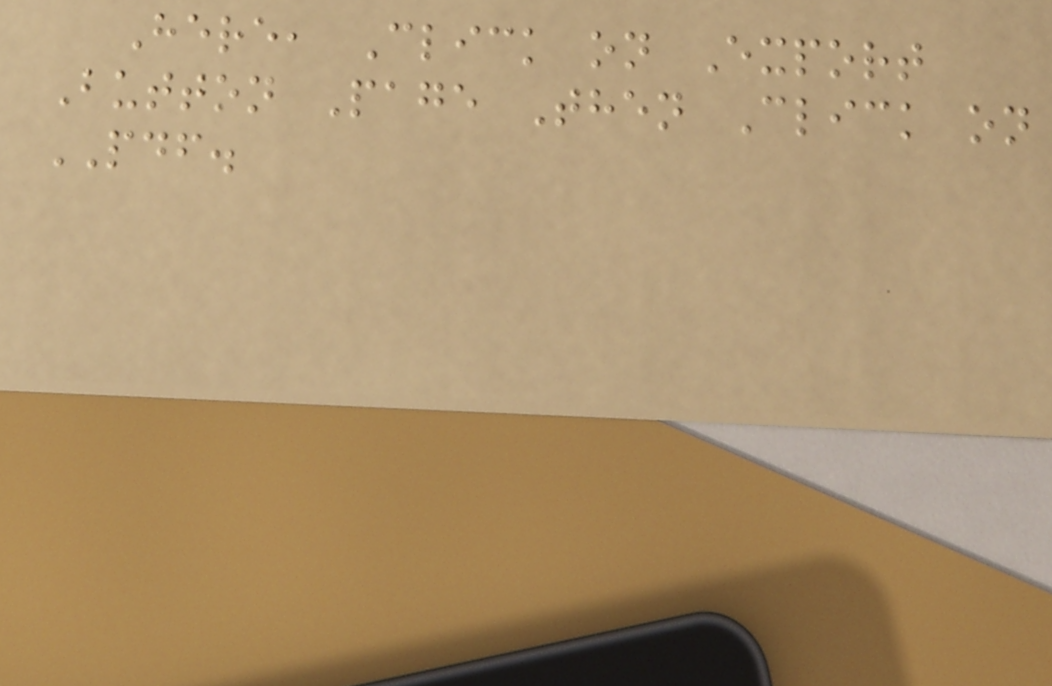Here, Click on Export
Button Page Then Click on
PDF.
